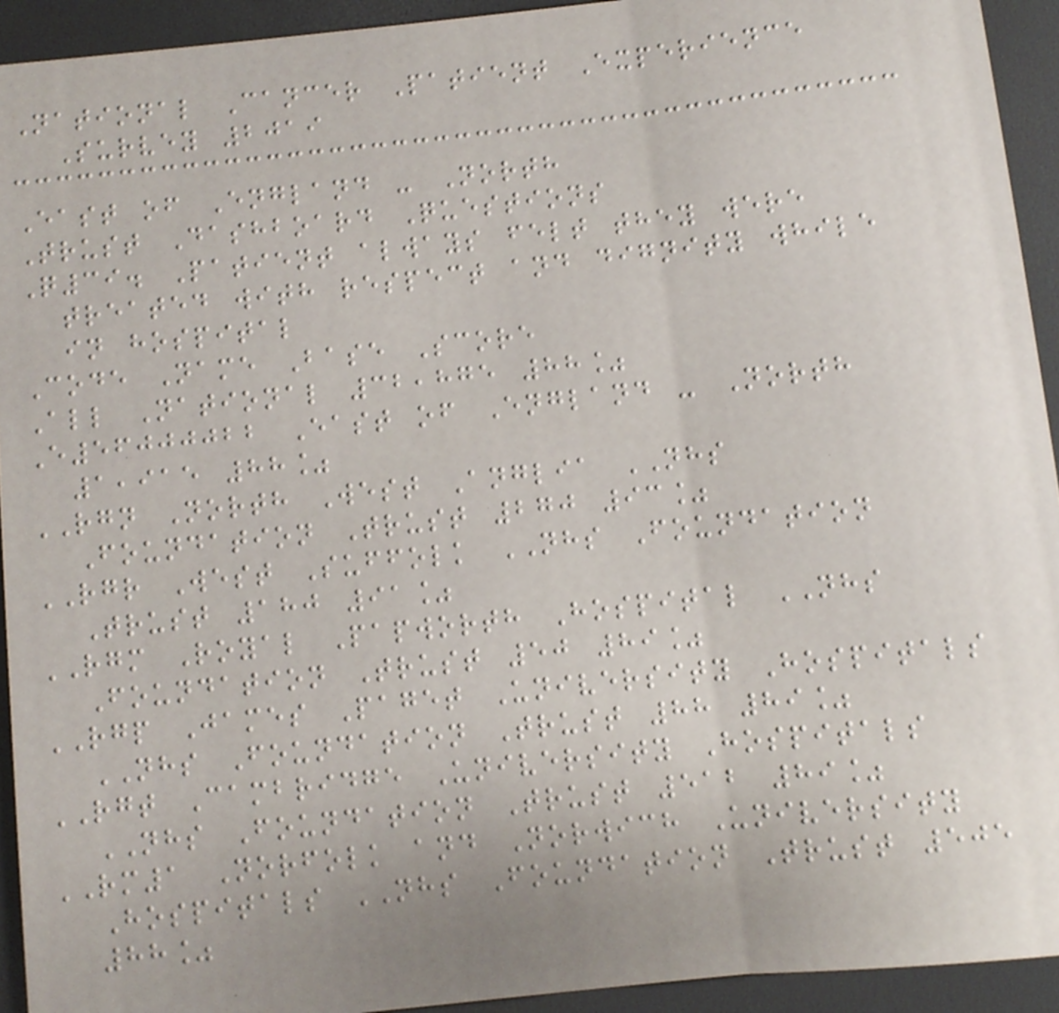National Cancer Patient Experience
Survey 2019
East of England - North
Trust Dashboard Questions
Q39. Patient always felt they were
treated with respect and dignity while
in hospital
Code Name Base Score
All National 32,875 88%
E56000022 East of England - North
1,915 88%
RGN North West Anglia NHS
Foundation Trust 270 93%
RGR West Suffolk NHS Foundation
Trust 180 91%
RGM Royal Papworth Hospital NHS
Foundation Trust 50 89%
RGP James Paget University Hospitals
NHS Foundation Trust 88 89%
RGT Cambridge University Hospitals
NHS Foundation Trust 512 89%
RM1 Norfolk and Norwich University
Hospitals NHS Foundation Trust 505
88%
